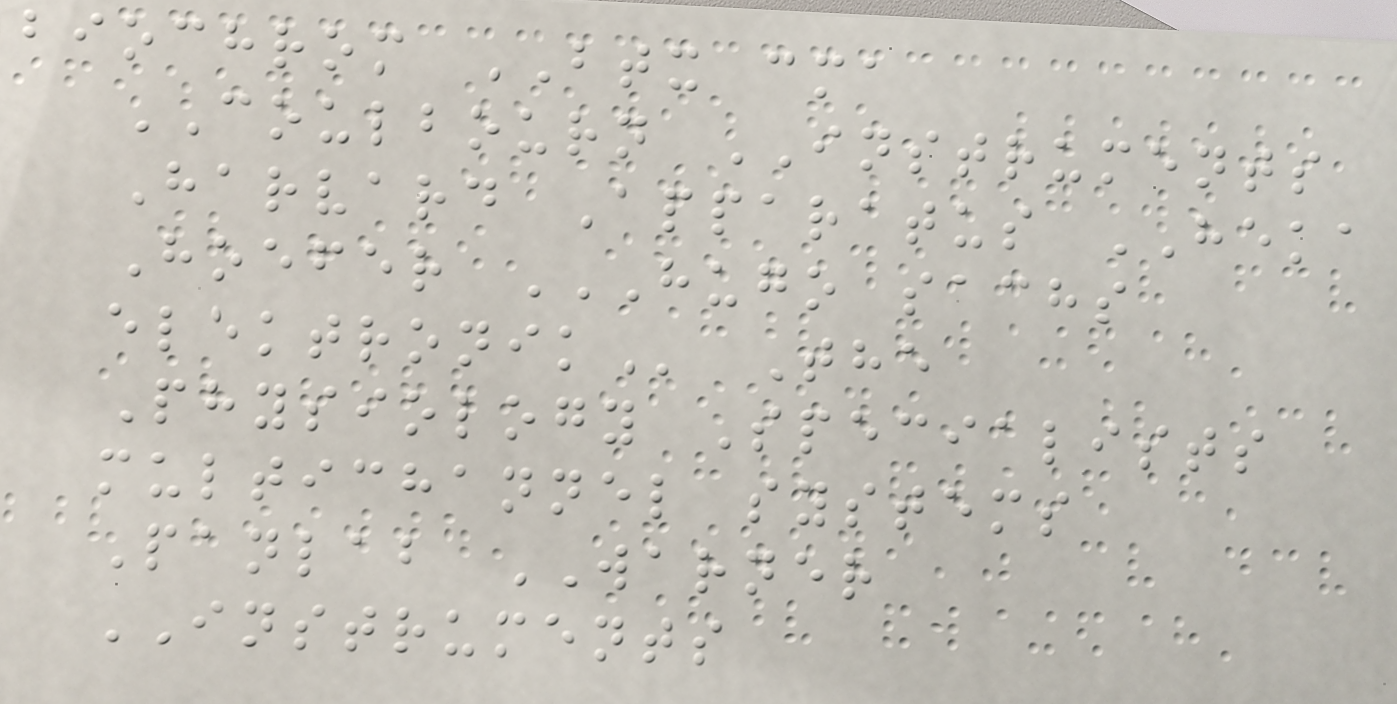biochrom BTX cma
COULBOURN INSTRUMENTS
Harvard Apparatus HEKA
Hoefer HUGO SACHS
ELEKTRONIK The
Physiology Specialists
multichannel systems
Panlab WARNER
INSTRUMENTS
